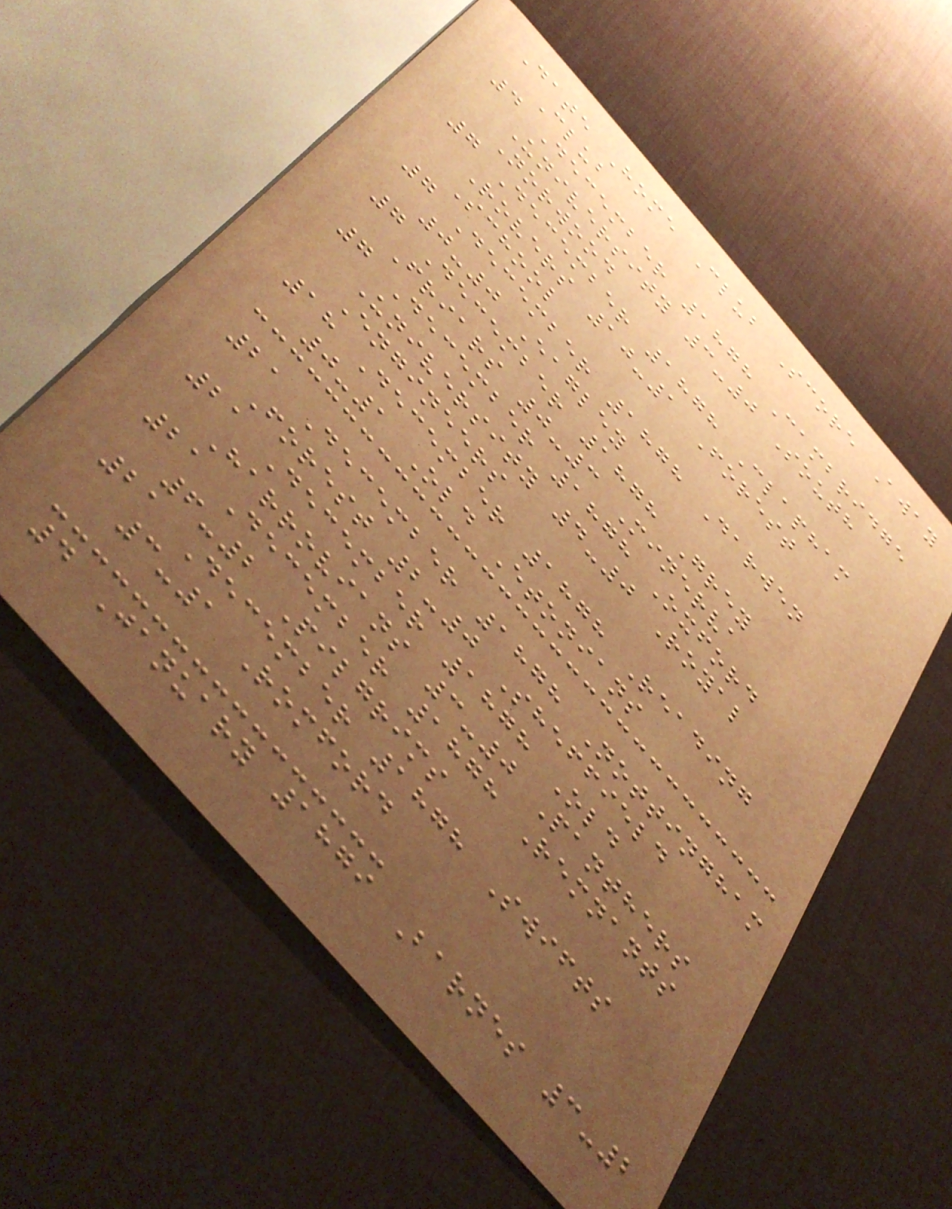Date Home Club Score Away
Club
4 December 1878 Cambridge
University 3-0 South
Norwood
7 December 1878 Clapham
Rovers 10-1 Forest
School
7 December 1878 Darwen
0-0 Eagley
7 December 1878 Grey
Friars 0-3 Minerva
7 December 1878 Oxford
University 4-0 Royal
Engineers
18 December 1878 Reading
0-1 Old Etonians
21 December 1878 Nottingham
Forest 2-0 Sheffield
21 December 1878 Old
Harrovians 3-0 Panthers
21 December 1878 Remnants
6-2 Pilgrims
21 December 1878 Swifts
3-1 Romford
4 January 1879 Barnes 3-2
